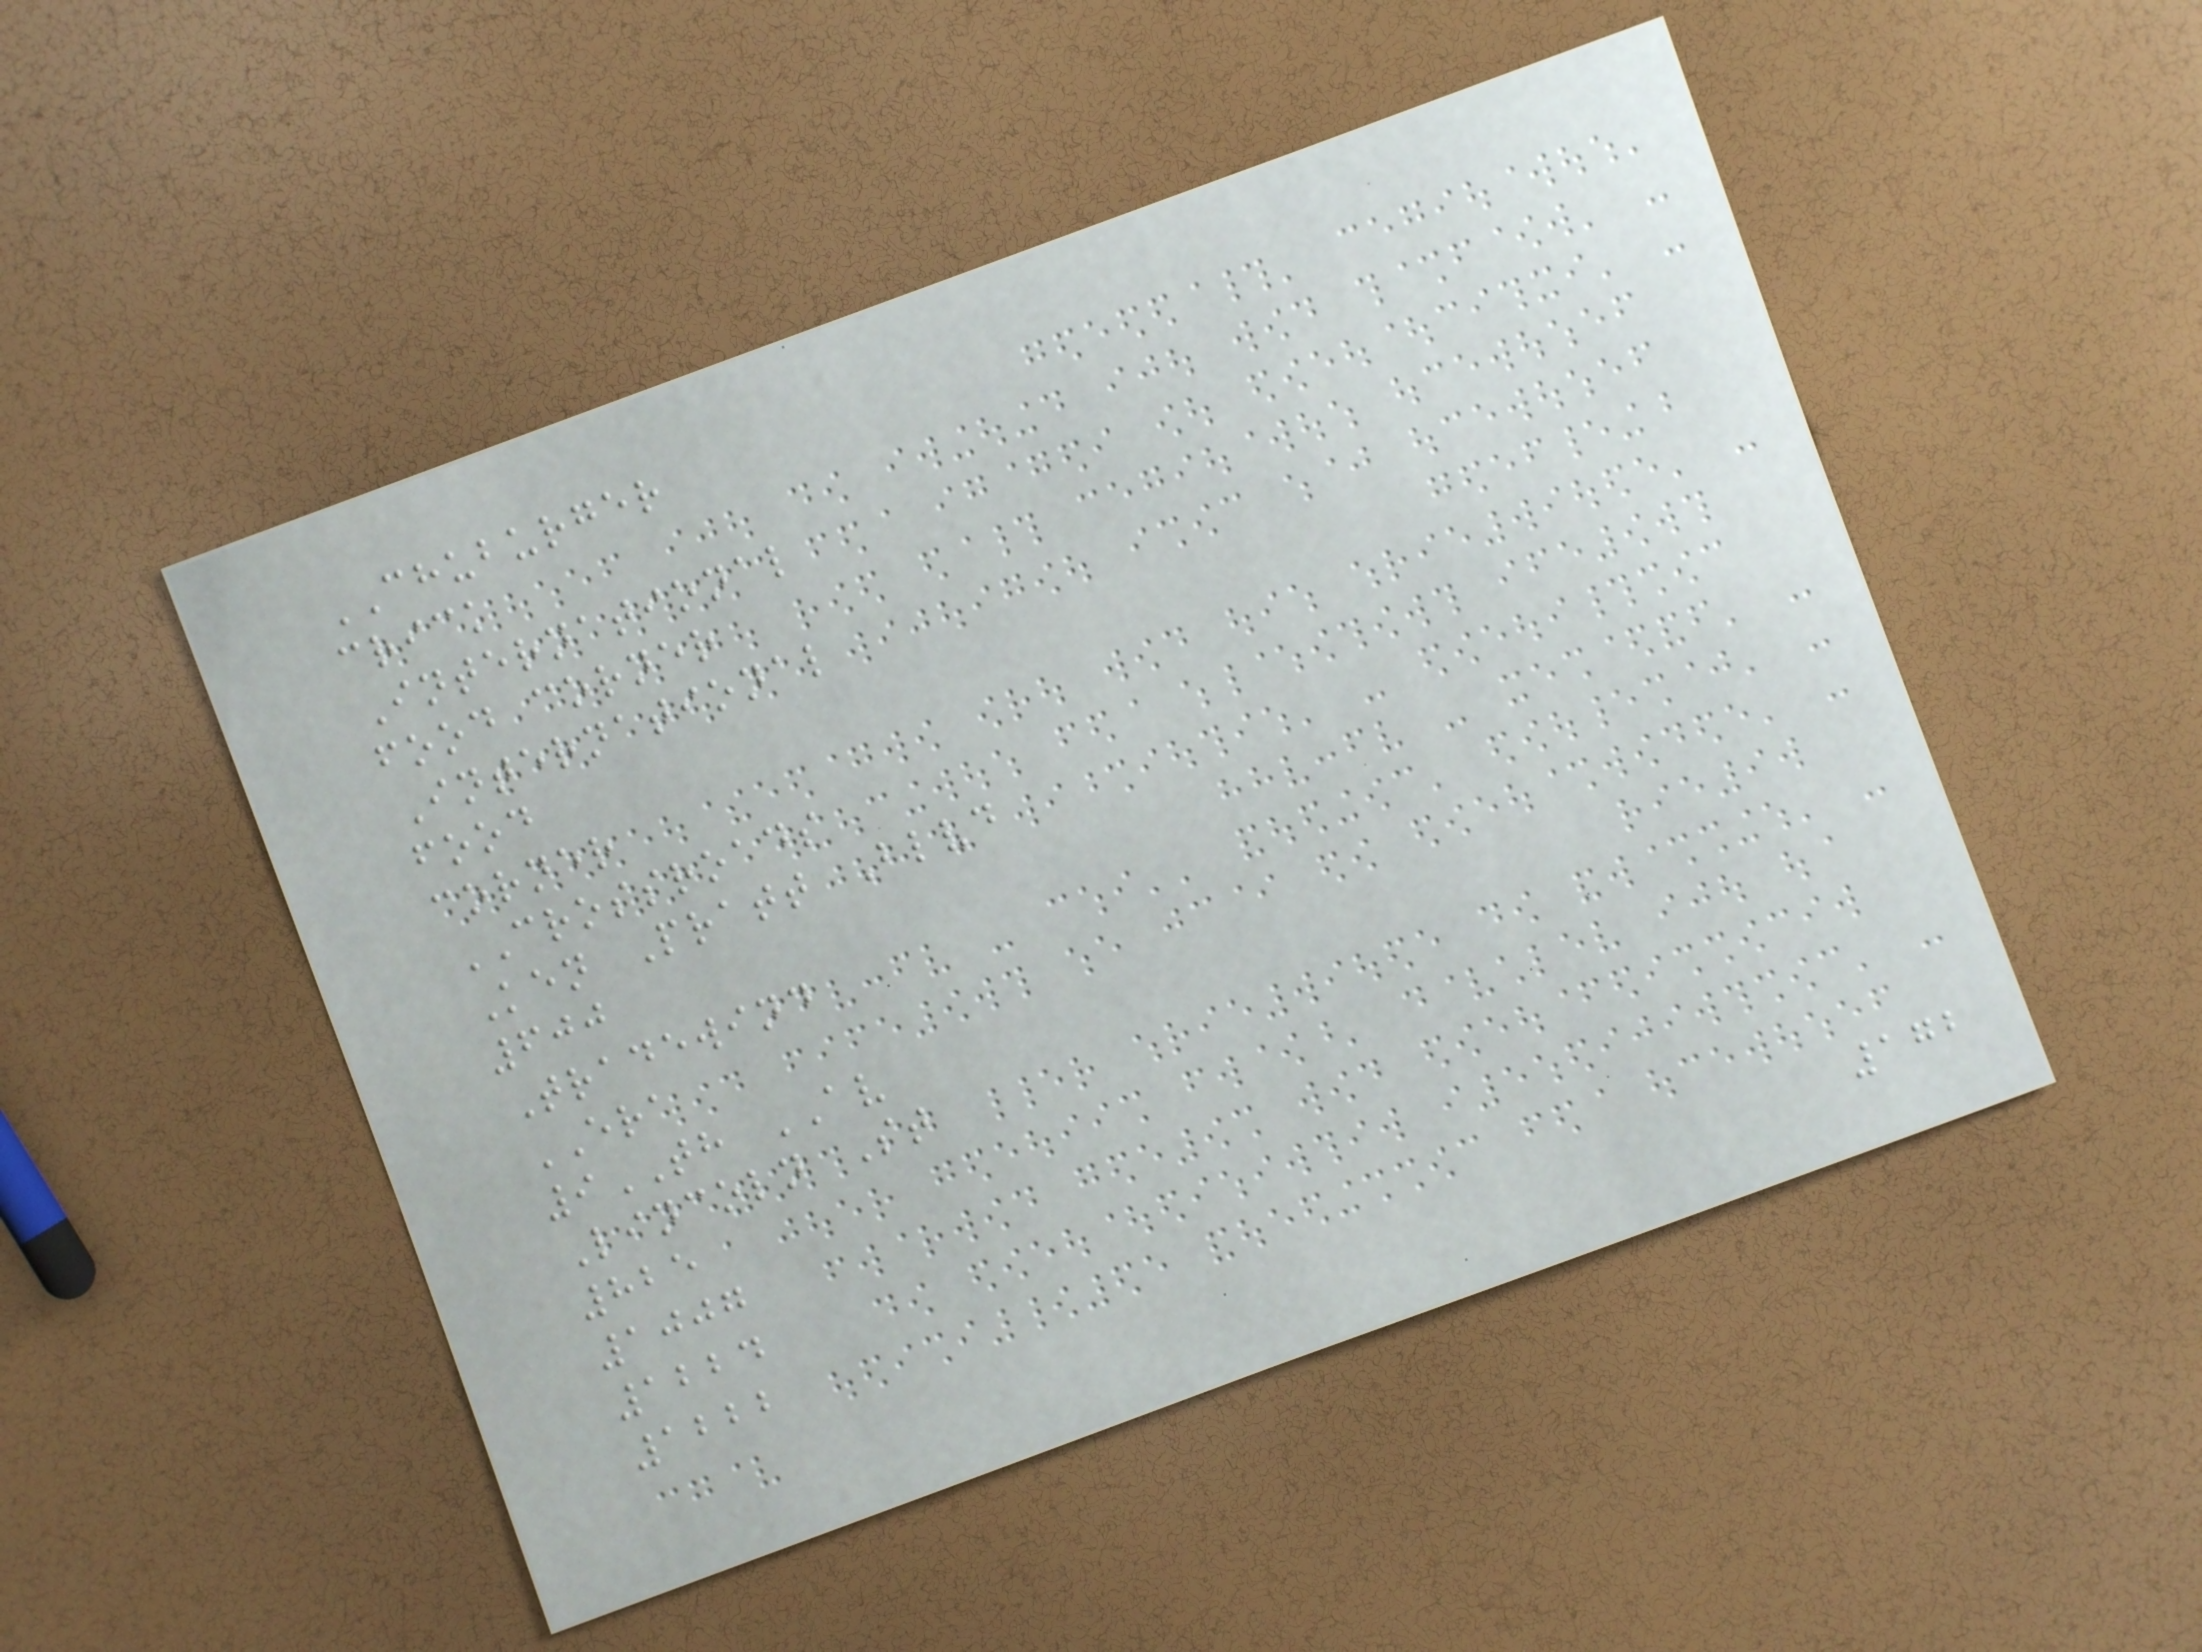CHUBURGER
crick
International
food corner
International
food
corner
CROSSROADS
Ken Pratt Blvd
600
Tradewind
ERA
9TH AV
Lincoln St
825
1007
1224
1222
172
